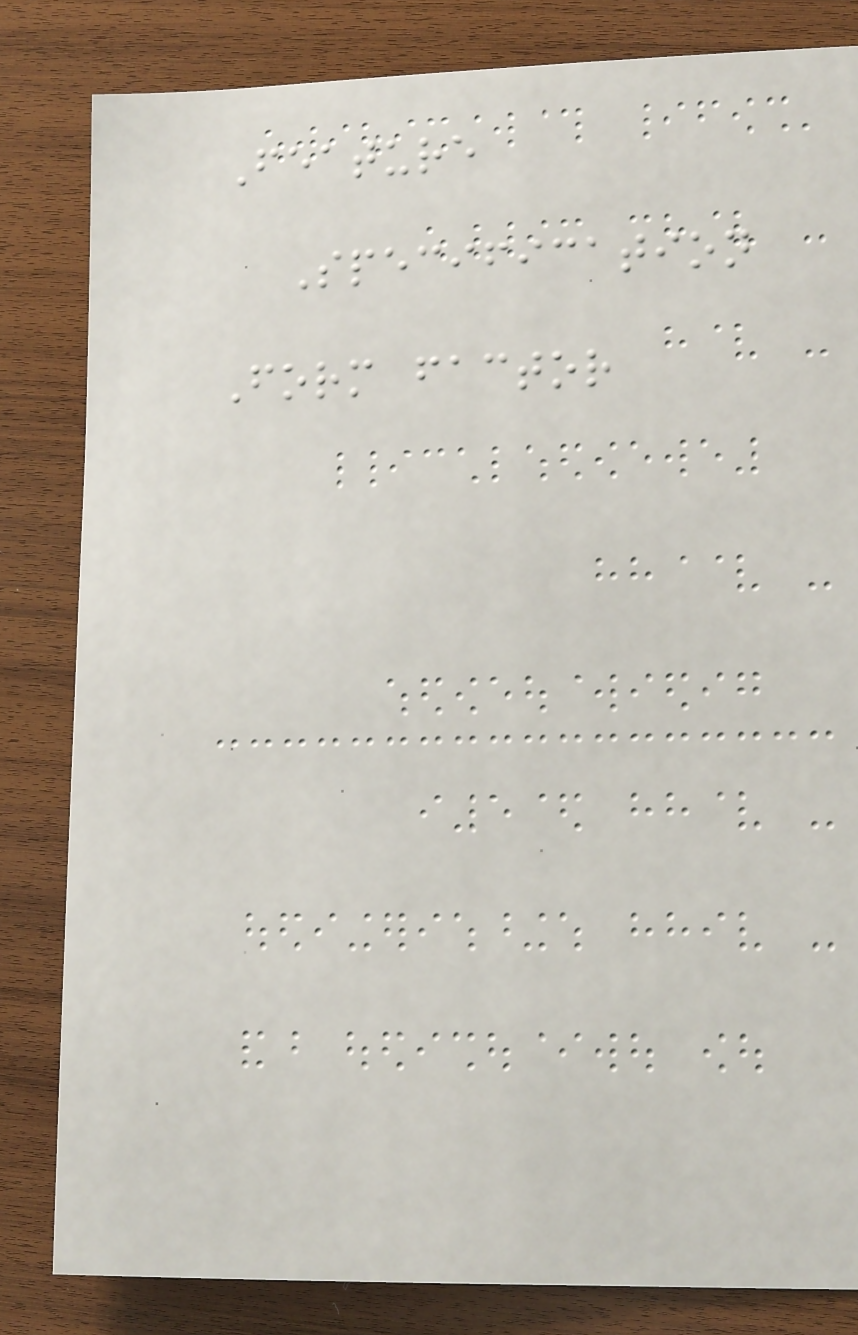Feature
Specification
Form factor
